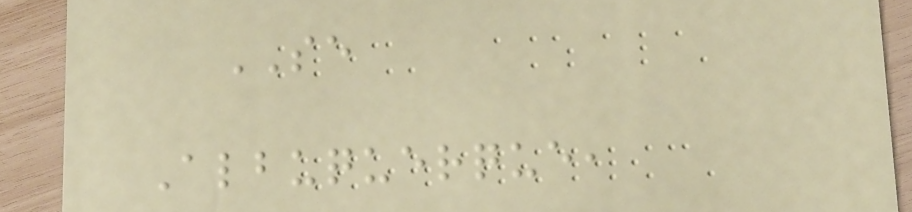SE
Albuquerque,
